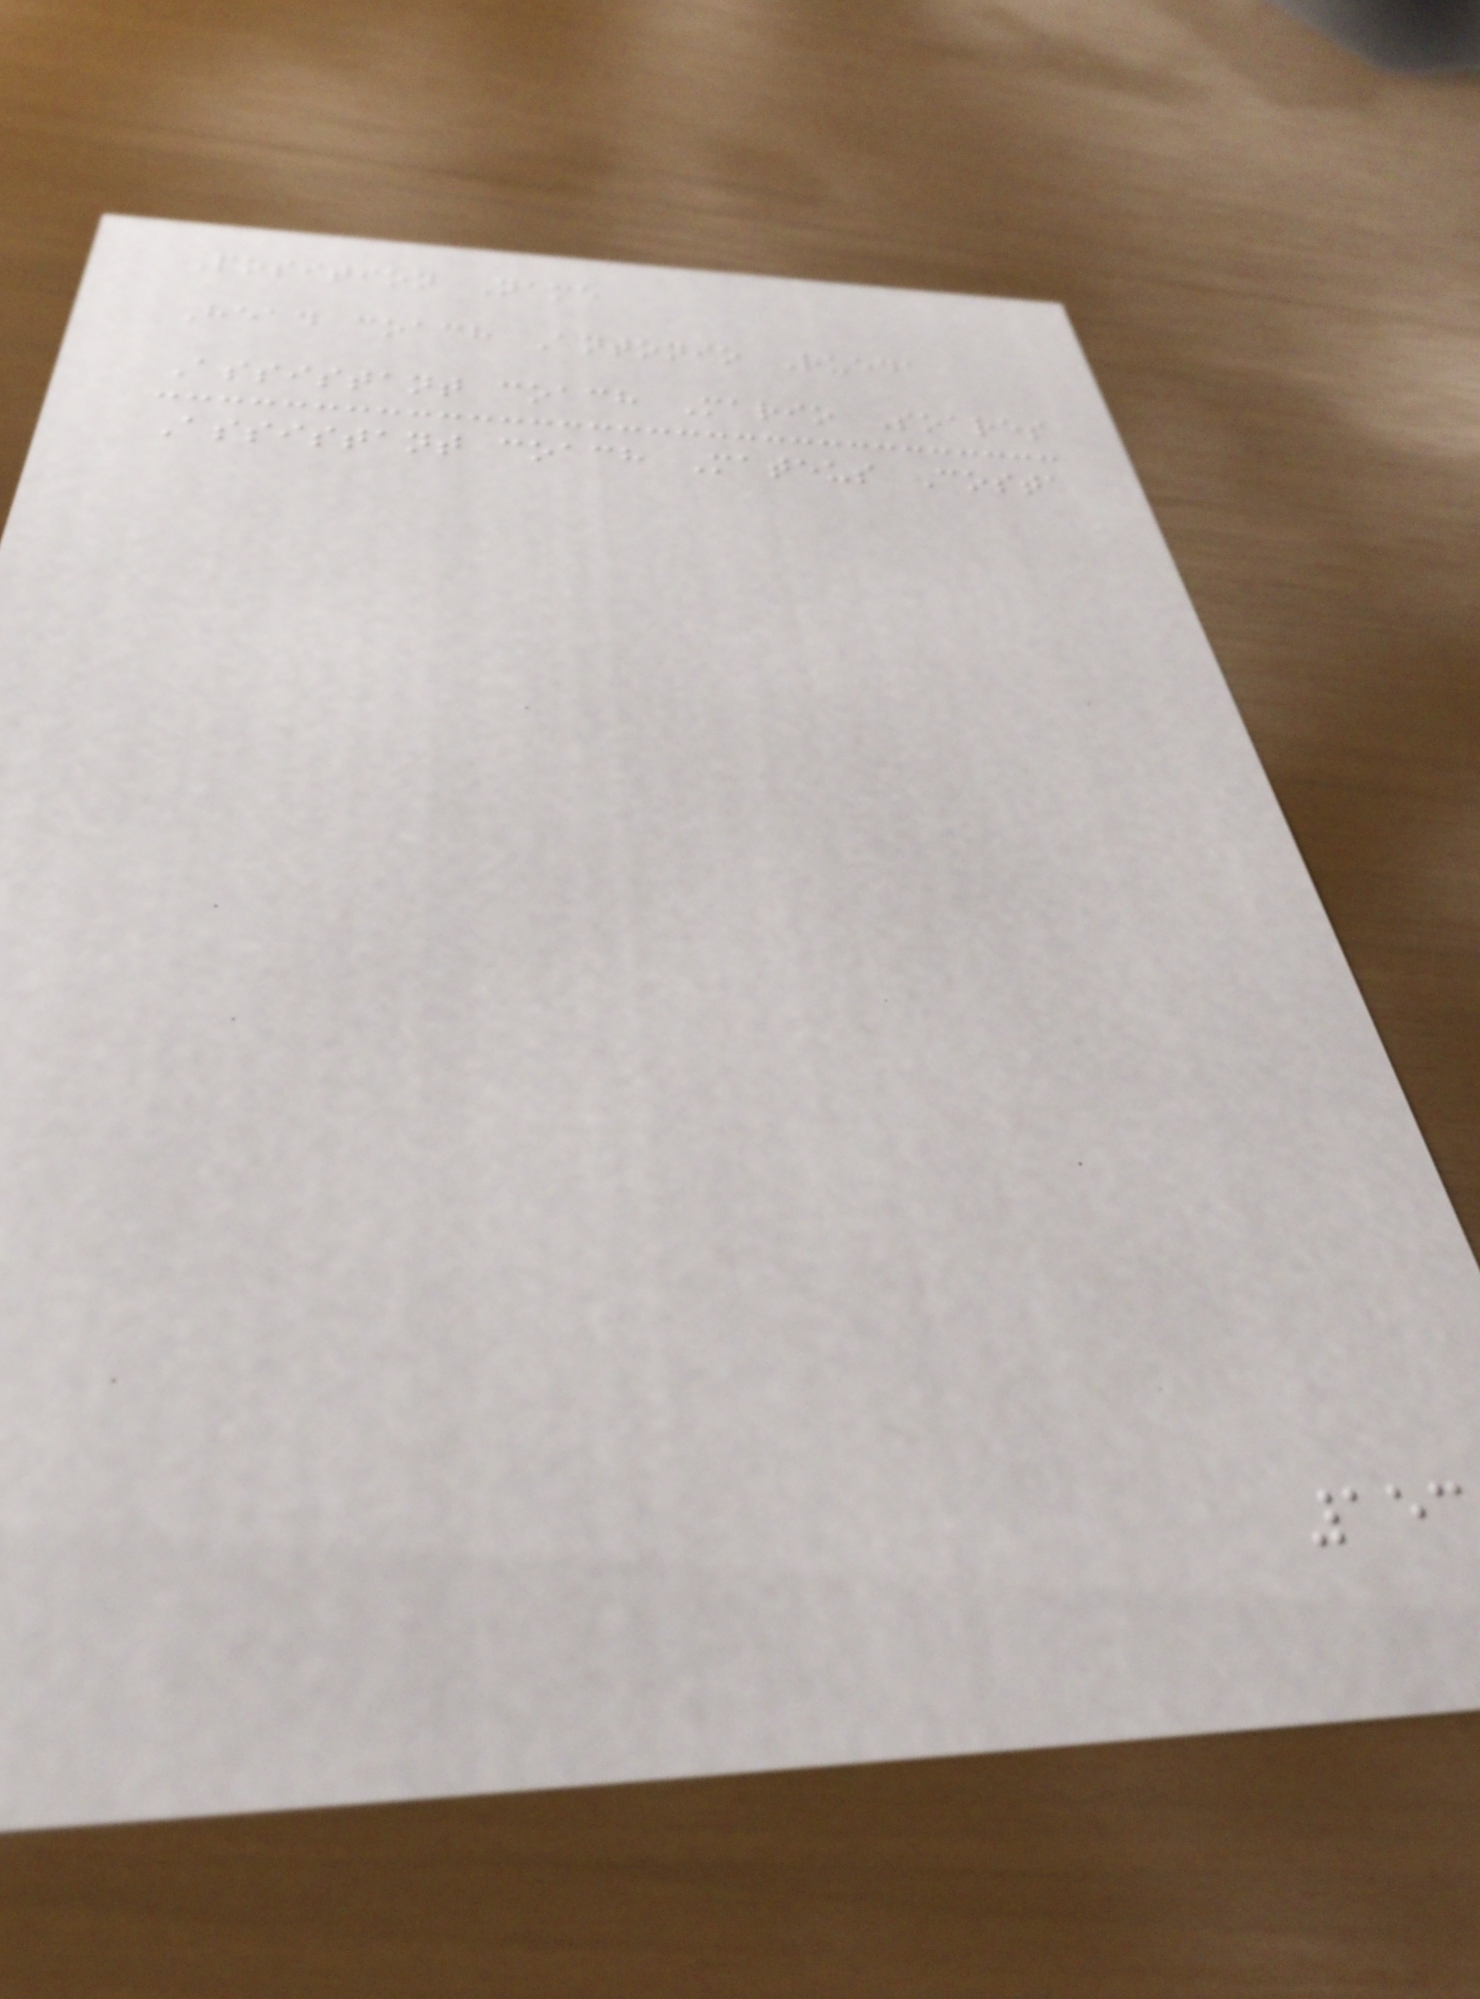Position Name
Head coach Antonio Rueda
Assistant coach Mario Soares
Assistant coach Mateus Costa
153
